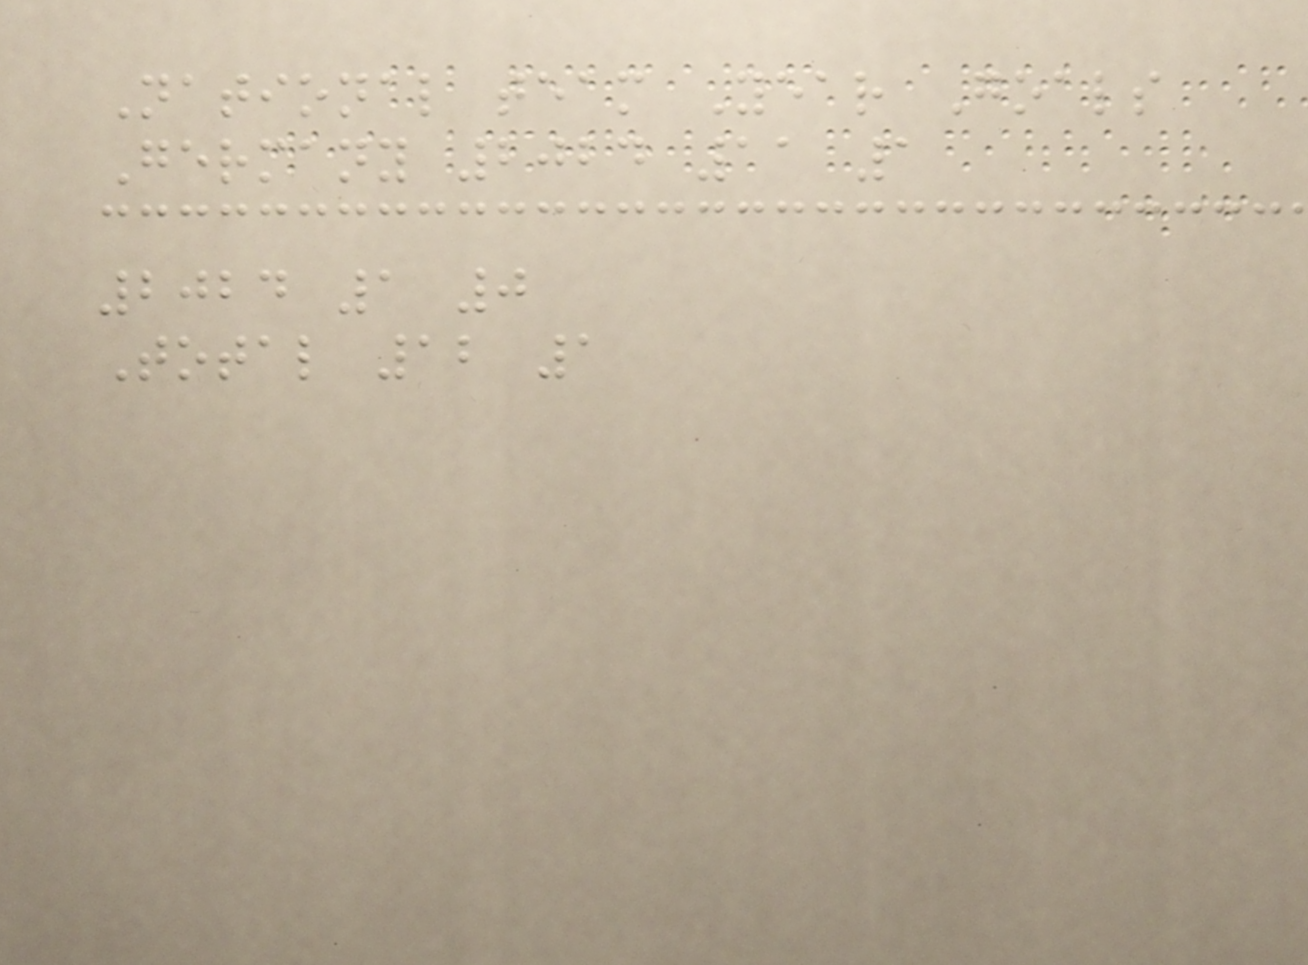National team Year Goals
Germany 2024 11 1
2024 1 0
Total 12 1
